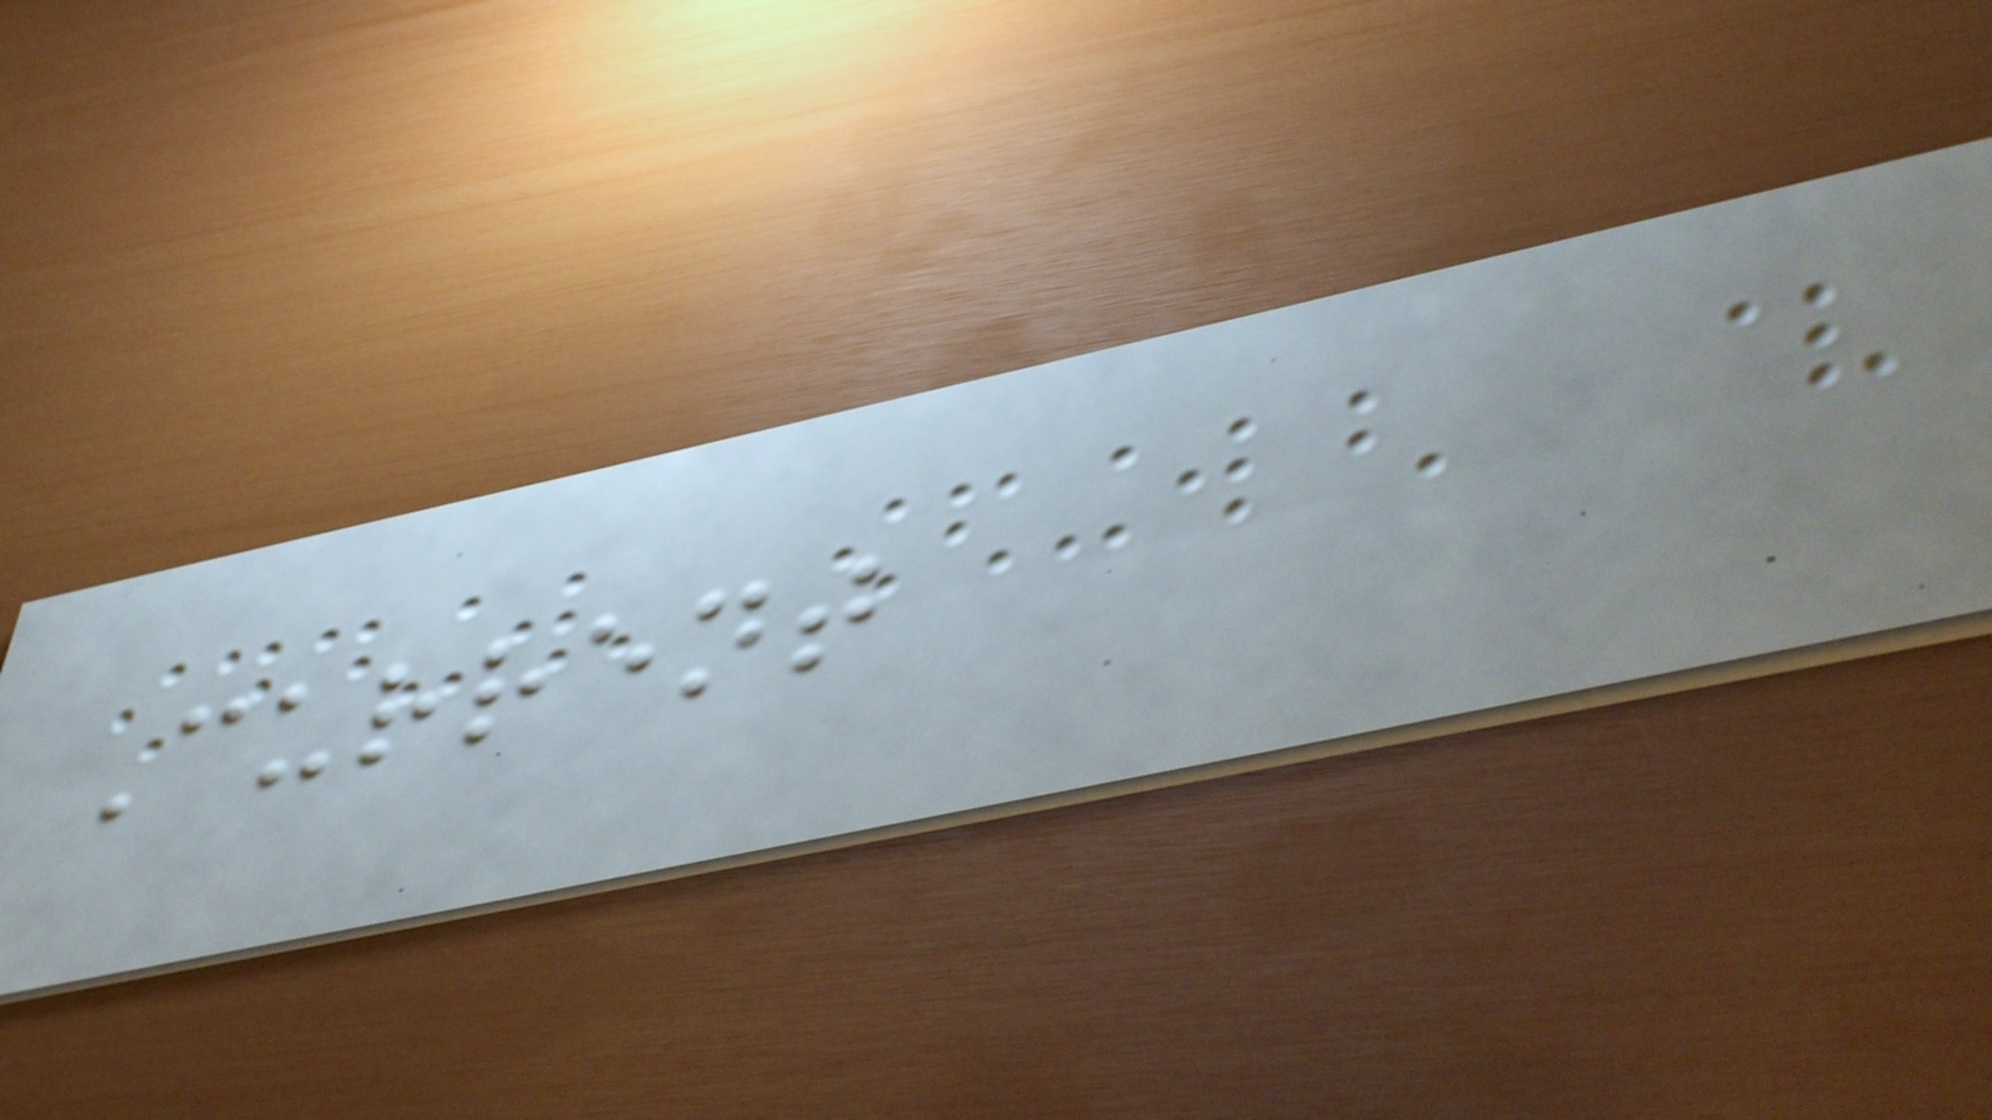Current
